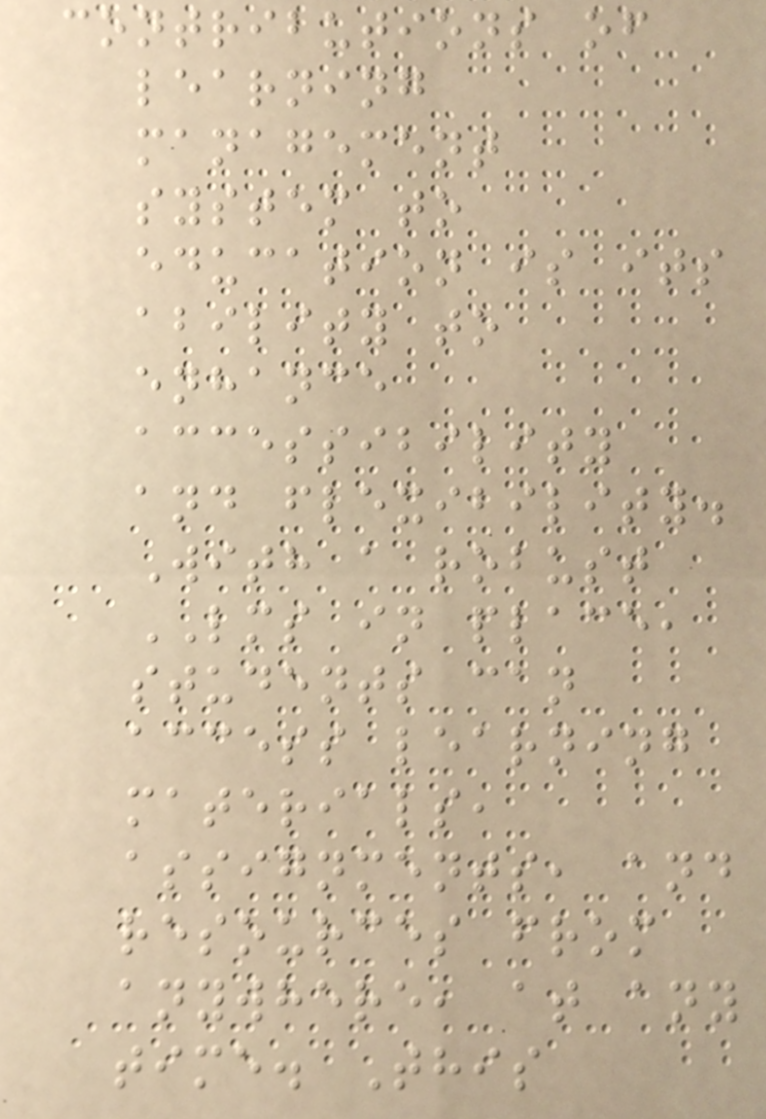contributions of
learning
management
system to
education is its
ability to
enhance
accessibility
and flexibility.
With a robust
LMS in place,
students can
access learning
materials,
assignments, and
resources from
anywhere, at any
time. This
